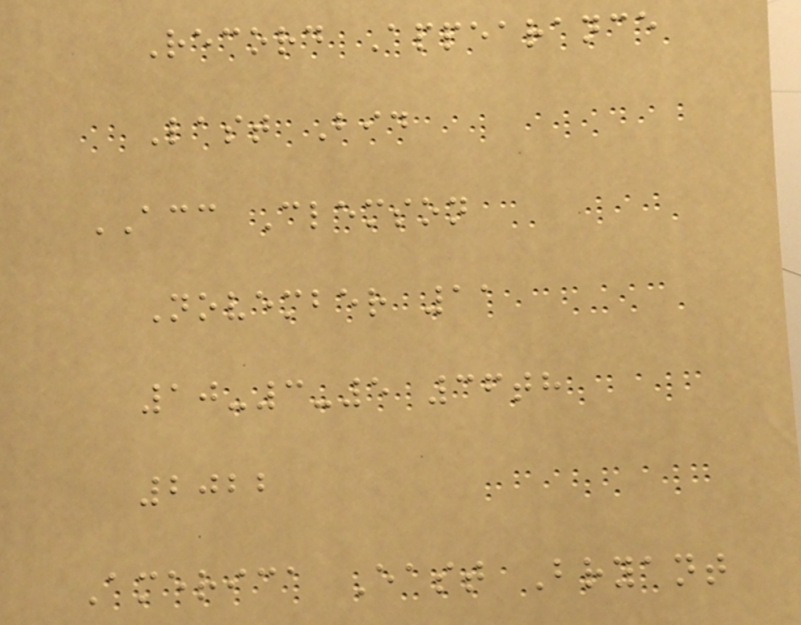Record Appearance
Last Bid
ACC Clemson
November 11
10-3-5 36th
2022
America East Bryant
